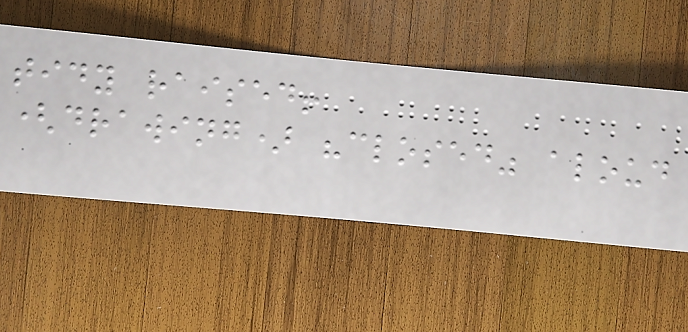tidy raised!
(drawing) "closed" aloud
